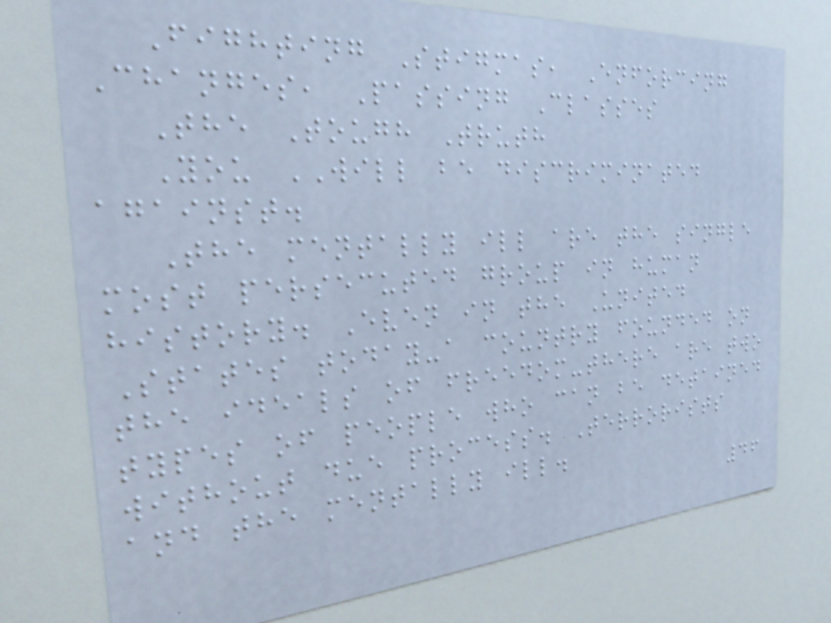Fighting Stigmas, Enforcing
Changes, Passing Classes
The Tough Truth
You WILL be discriminated
against.
The mentally ill are the single
most persecuted group in human
history. Even in the United
States today-a country founded on
the ideals of freedom-there are two
types of people who can be detained
without due process. Terrorists
and the mentally ill.
46
